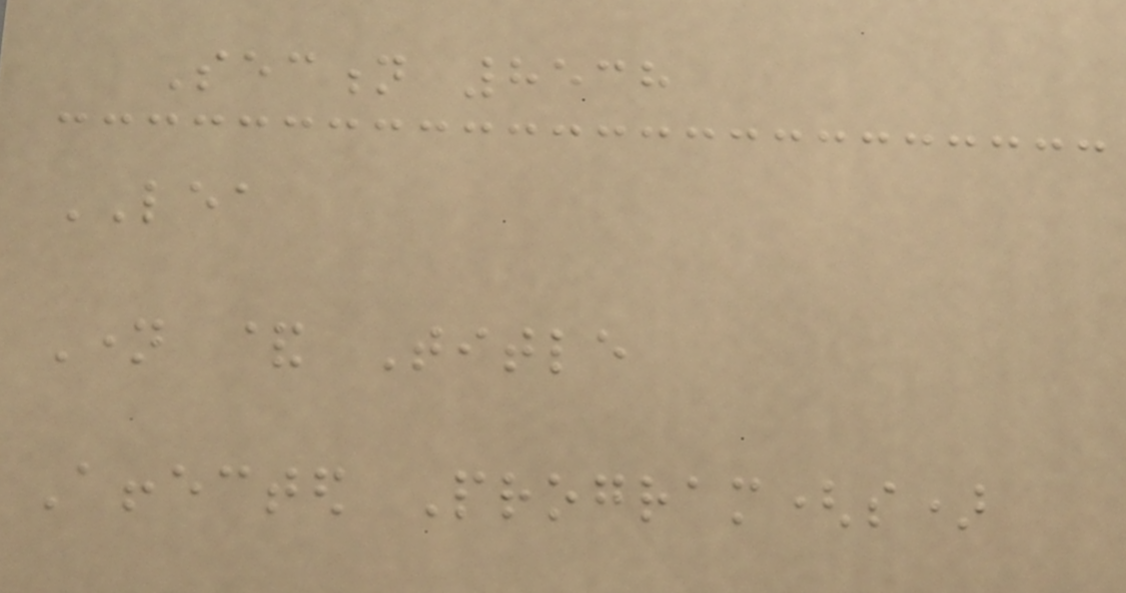Section 8538
LEA
Name & Title
Affected Program(s)
